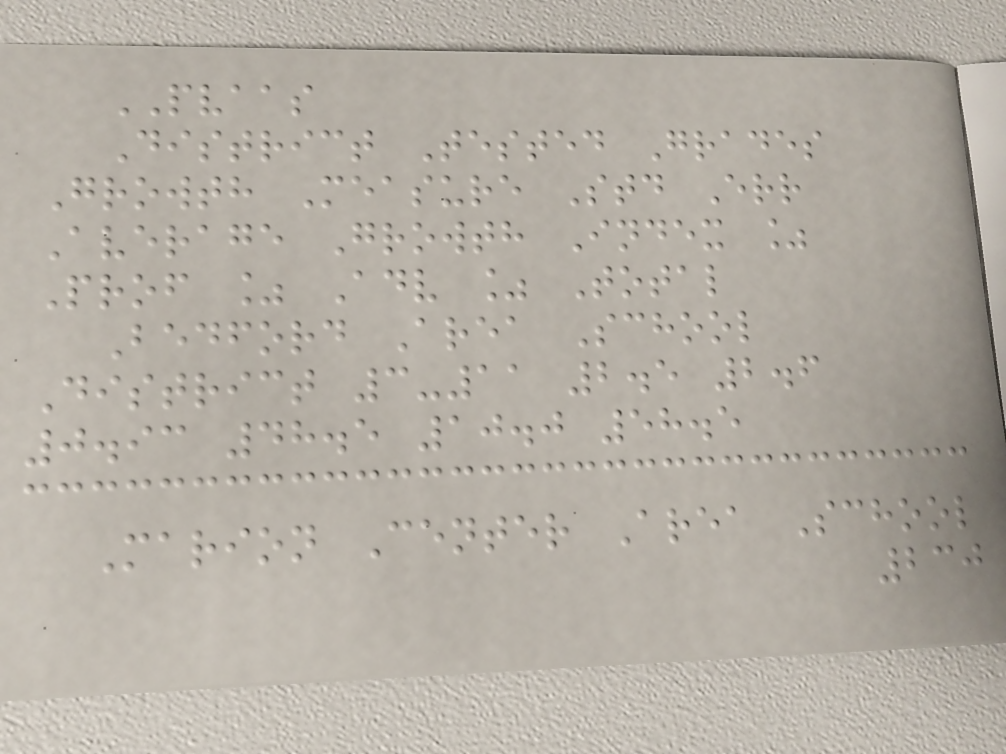PVAAS
District Tested Grades
Growth Measure Std Err
Average Growth Index %
Prof % Adv % Total
Bedford Area School
District 3-11 2.5 2.6
0.93 48.5 10.0 58.5
Marion Center Area School
230
